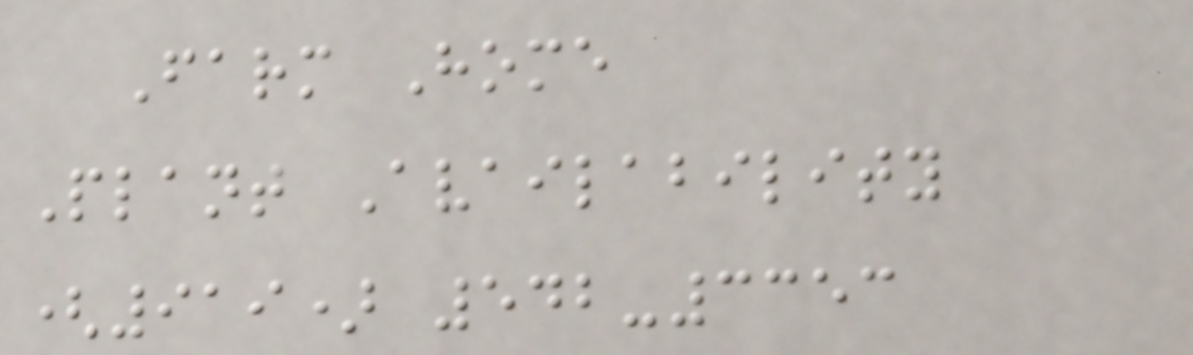Farm Home
Plant Availability
(919) 542-3353
